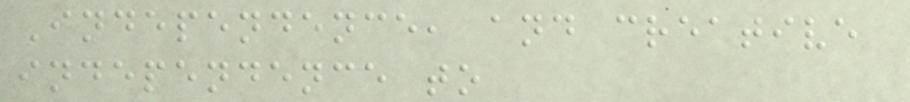Independence, and creative
independence to
